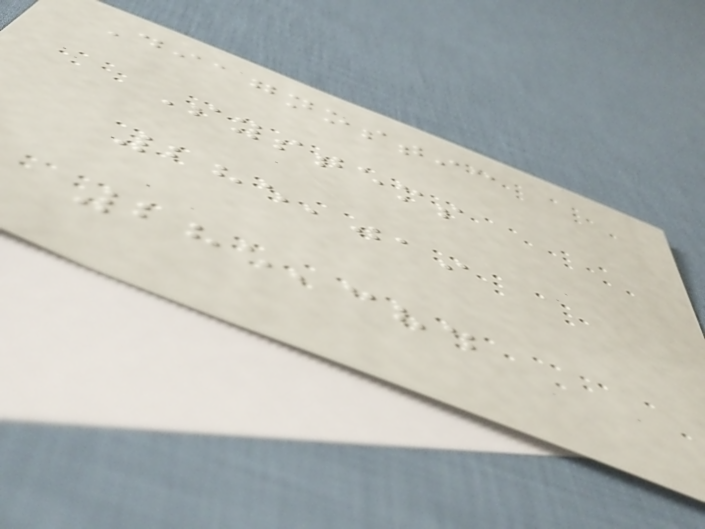Diagnostic
Systems
285,019
285,384
